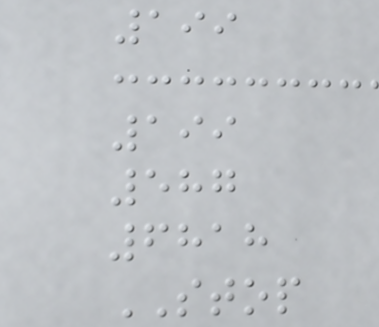199
199
587
6818
STOP
